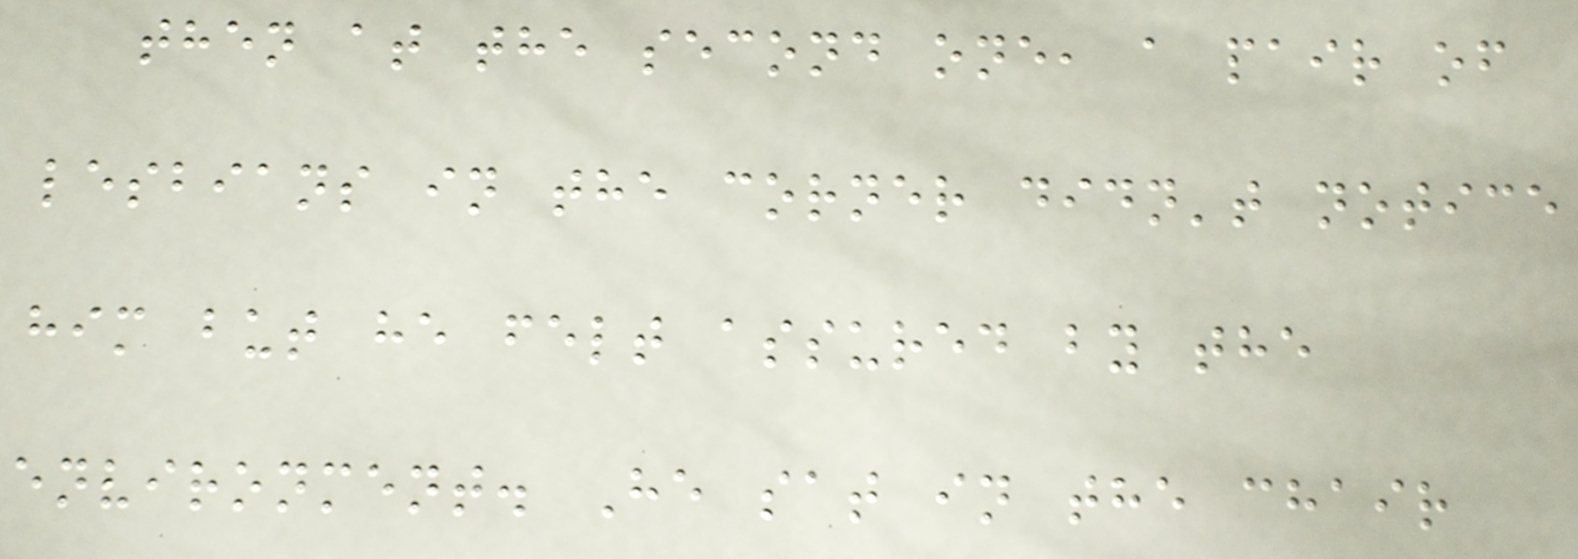then at the second one, a pair of
lesbians in the corner didn't notice
him but he felt assured by the
environment. He sat in the chair
